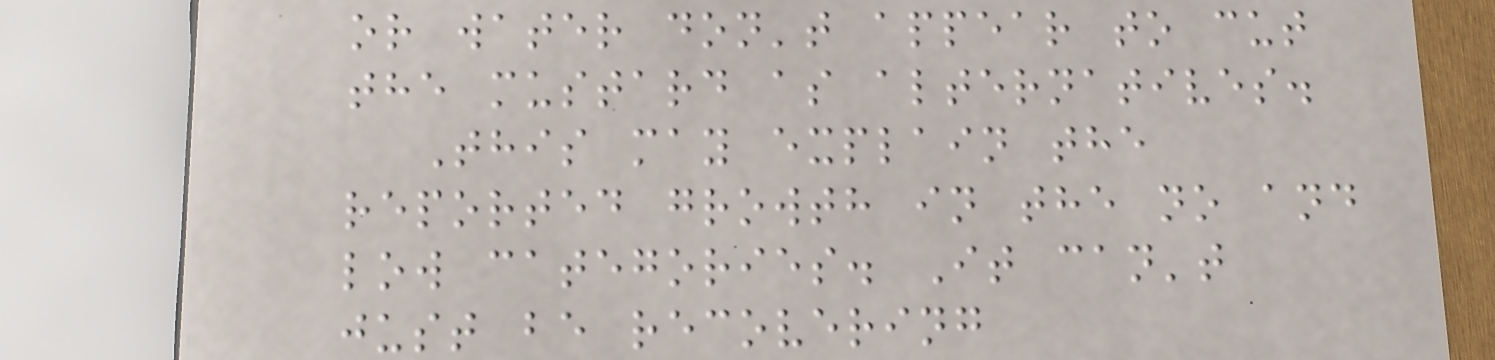or water don't appear to cut
the mustard as alternatives.
This may explain the
reported growth in the no and
low categories. It can't
just be recovering
